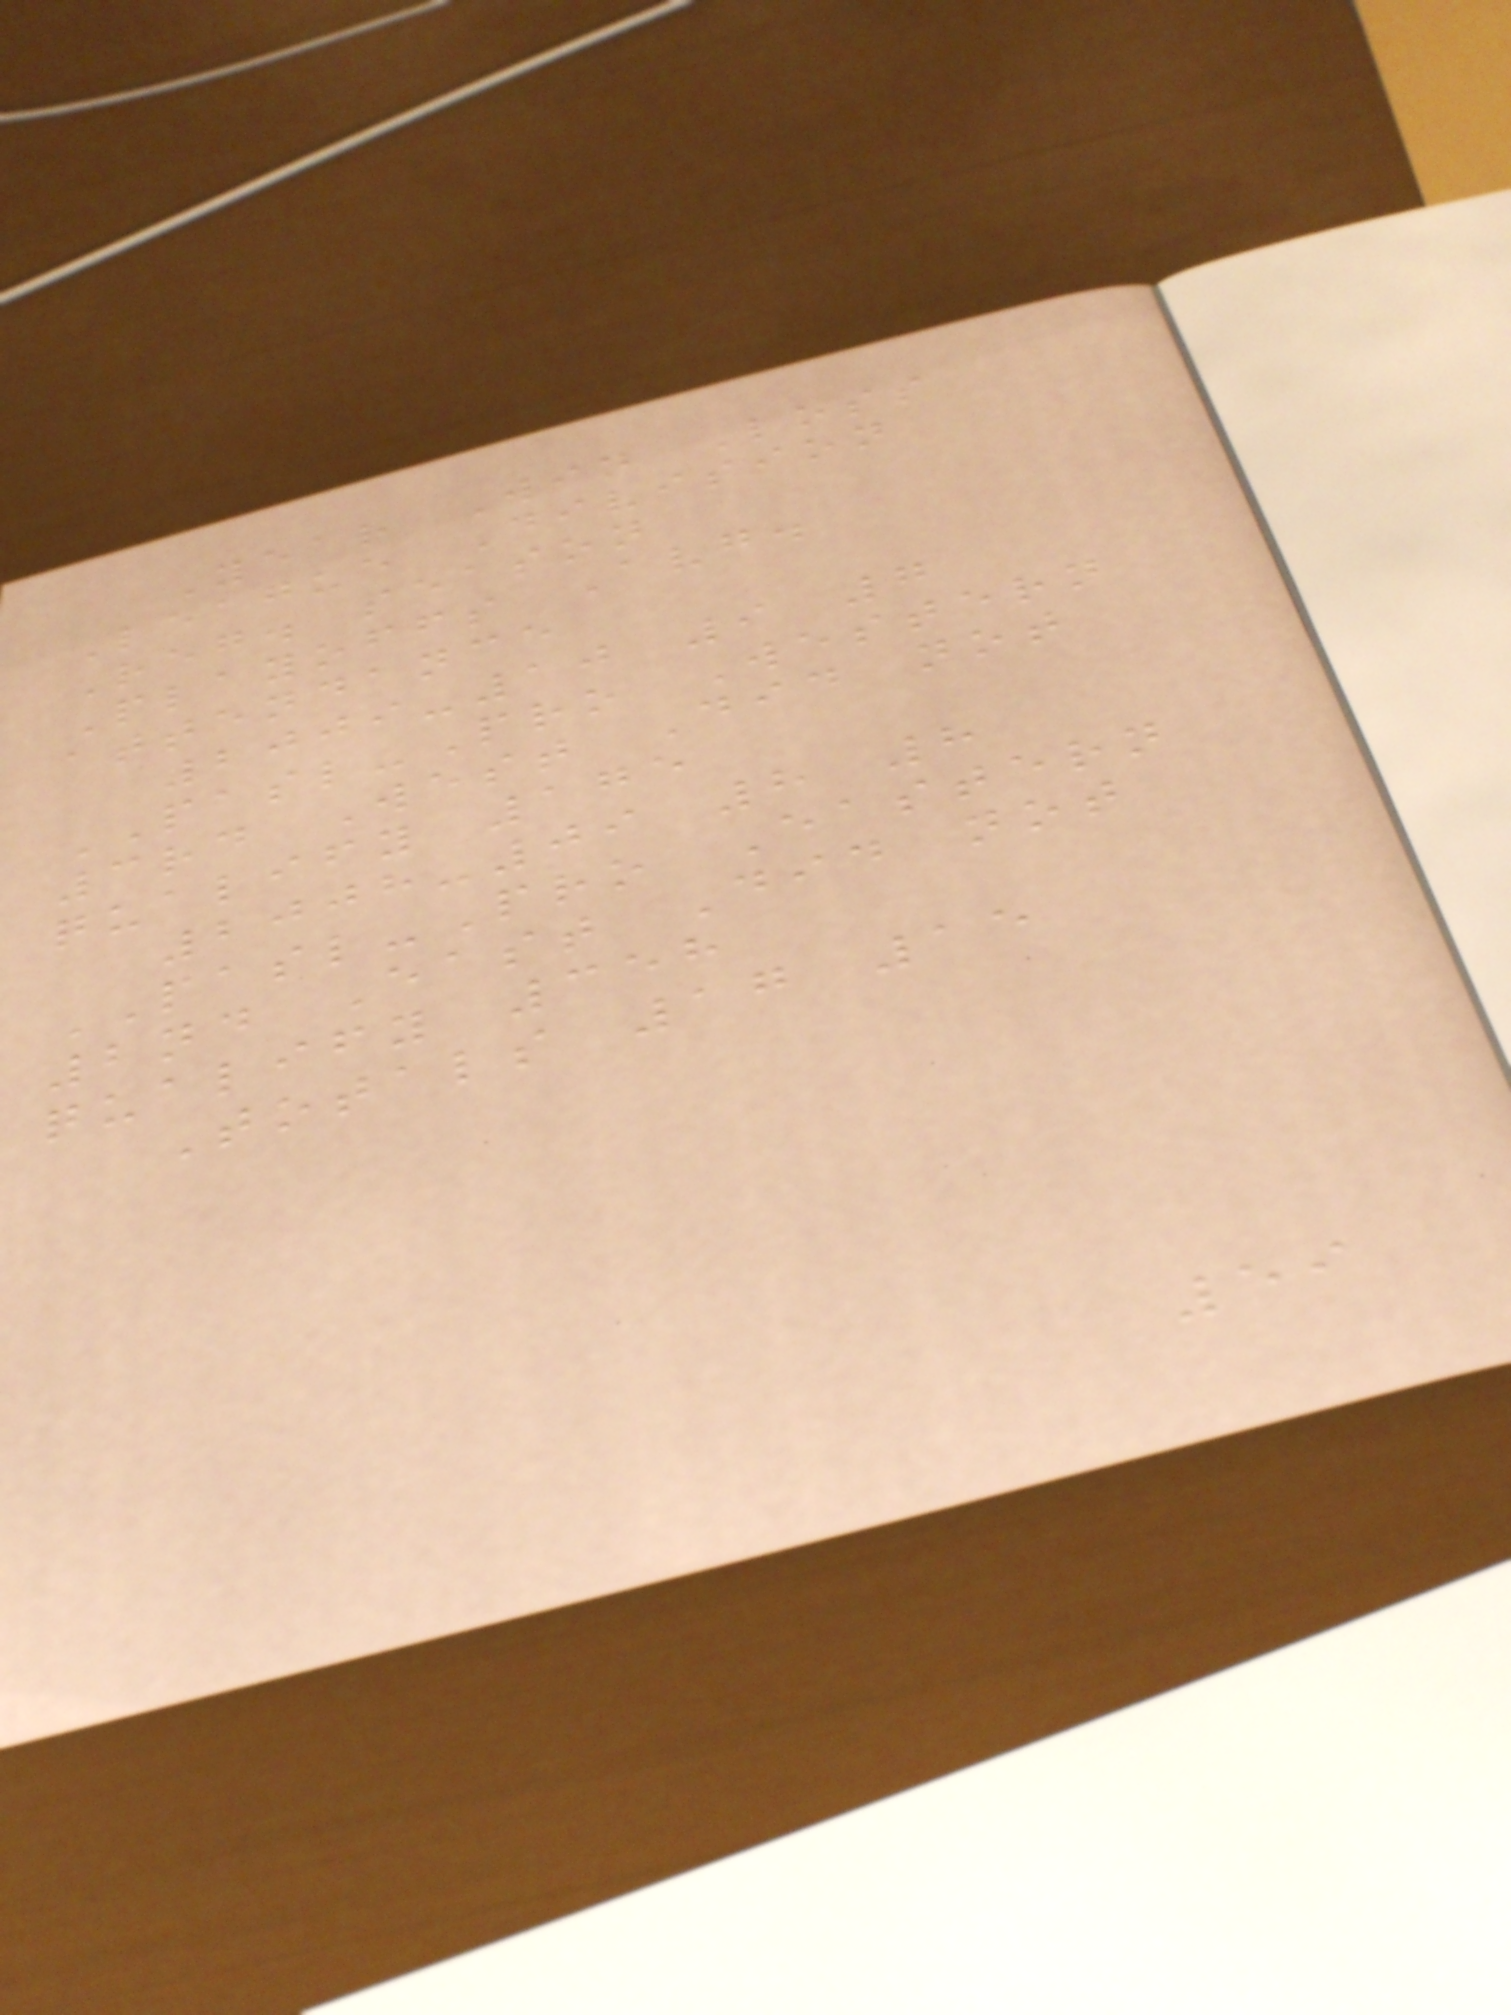Year Win Loss
League Division
Reg. season
Playoffs Avg.
attendance
2009-10 9 7
PASL-Pro Western
3rd West Did not
qualify 175
2008-09 8 8
PASL-Pro Eastern
2nd East Did not
qualify 358
Totals 17 15
59
